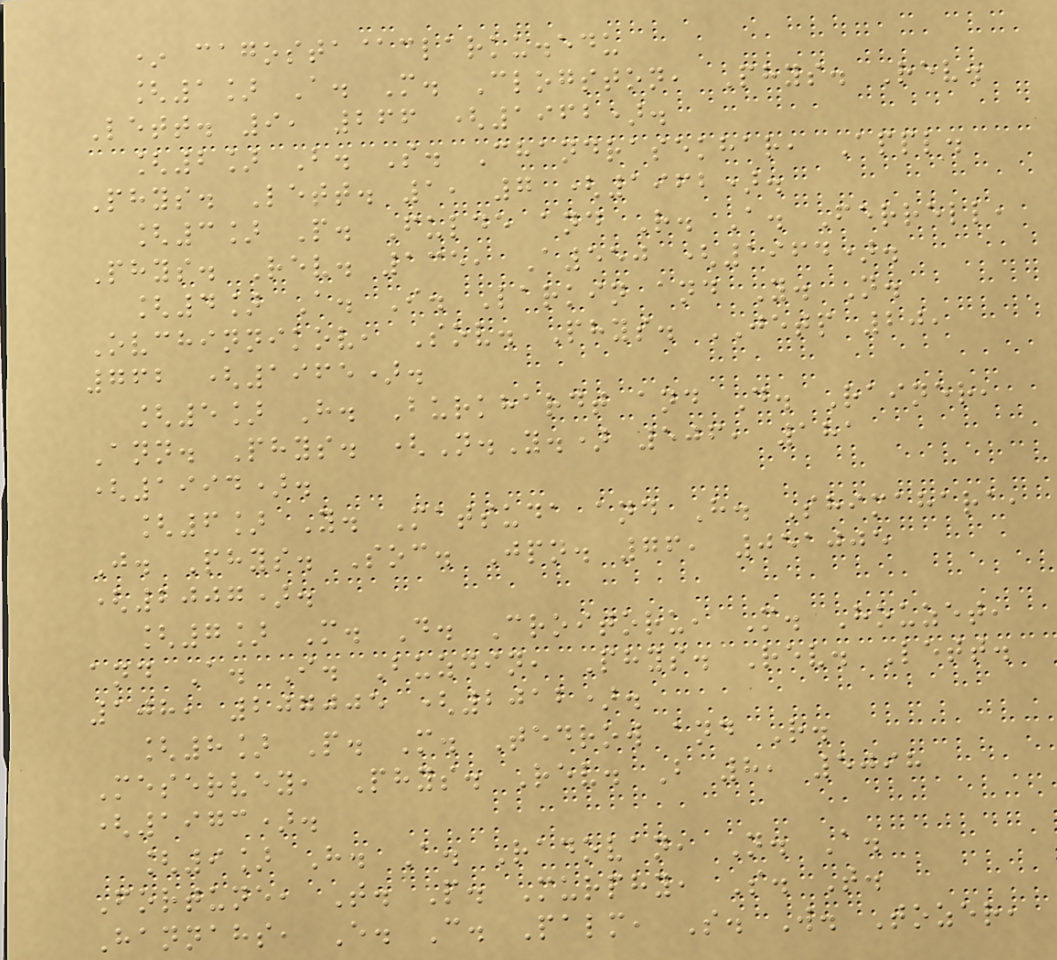* cagosta@clarku.edu
[1] A. M. Clogston, Phys. Rev.
Lett. 9, 266 (1962).
[2] B. S. Chandrasekhar, Appl.
Phys. Lett. 1, 7 (1962).
[3] P. Fulde and R. A. Ferrell,
Phys. Rev. 135, A550 (1964).
[4] A. I. Larkin and Y. N.
Ovchinnikov, Sov. Phys. JETP 20,
762 (1965).
[5] H. Burkhardt and D. Rainer,
Ann. Phys. (N.Y.) 506, 181
(1994).
[6] Y. Matsuda and H. Shimahara,
J. Phys. Soc. Jpn. 76, 051005
(2007).
[7] M. D. Croitoru, M. Houzet,
and A. I. Buzdin, Phys. Rev. Lett.
108, 207005 (2012).
[8] P. M. Tedrow and R.
Meservey, Phys. Rev. B 8, 5098
(1973).
[9] H. A. Radovan, N. A.
Fortune, T. P. Murphy, S. T.
Hannahs, E. C. Palm, S. W. Tozer,
